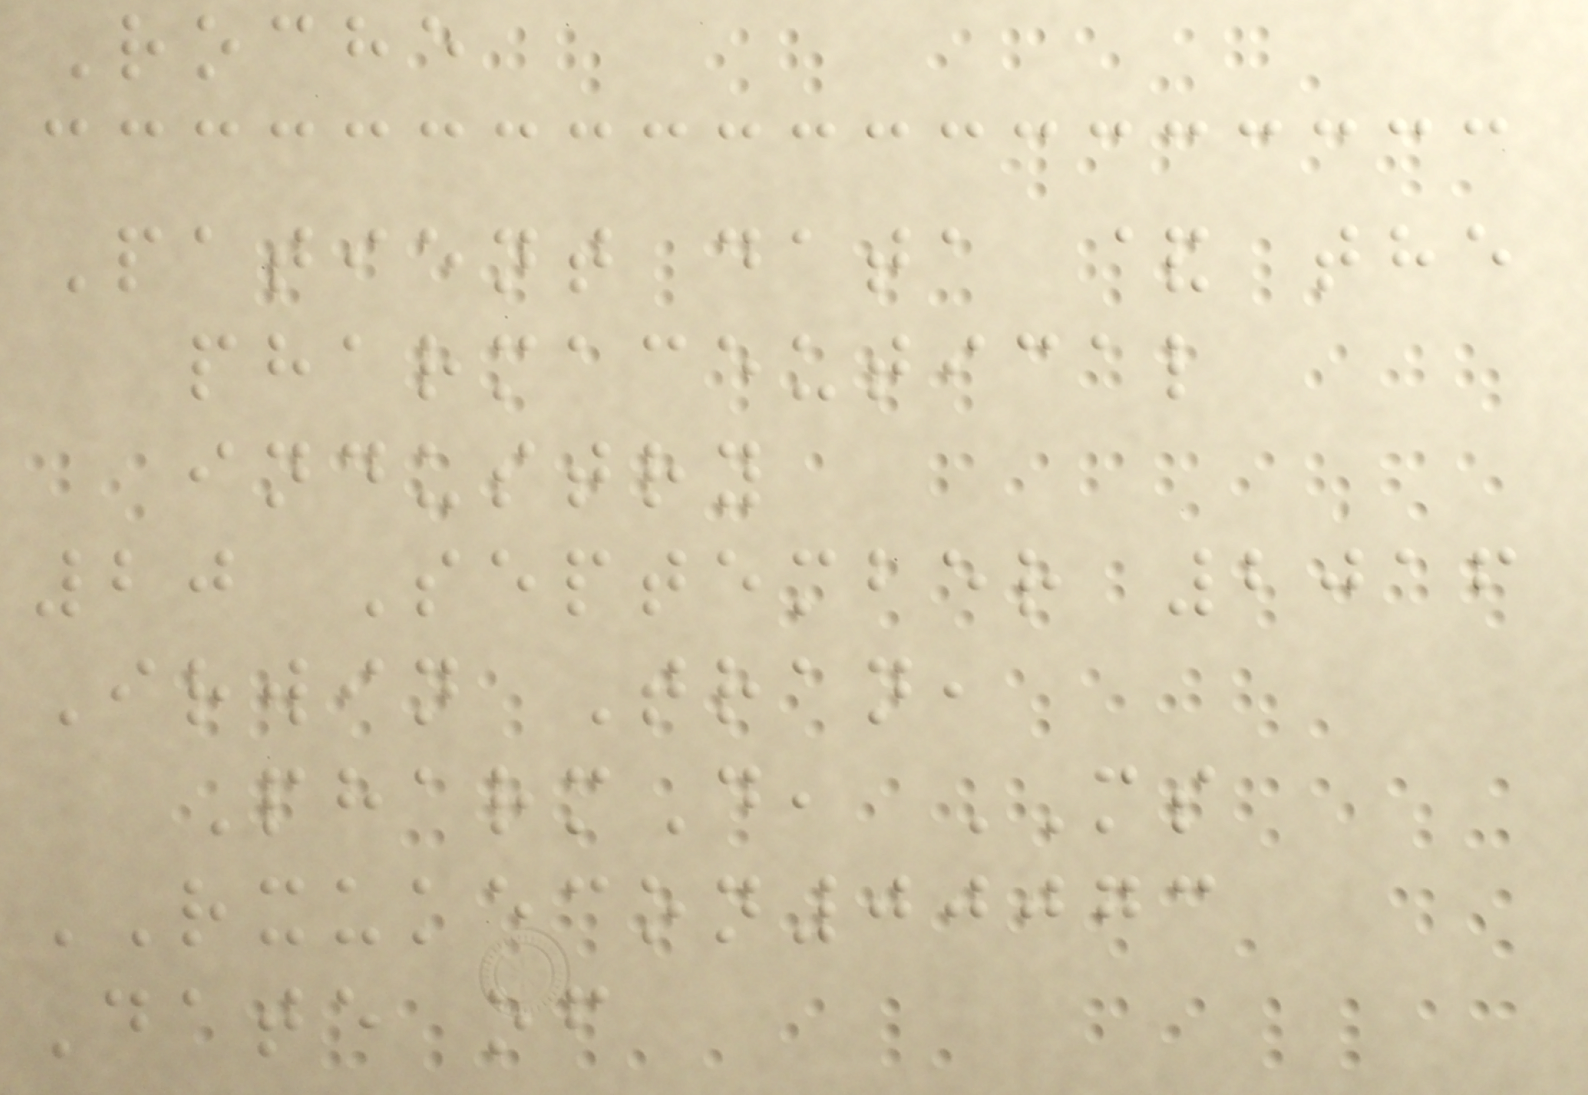Roche
Patient data & the
pharmaceutical
industry
20 September 2016
Irwin Tran,
PharmD, MS
RXUKECON00073
Date of
